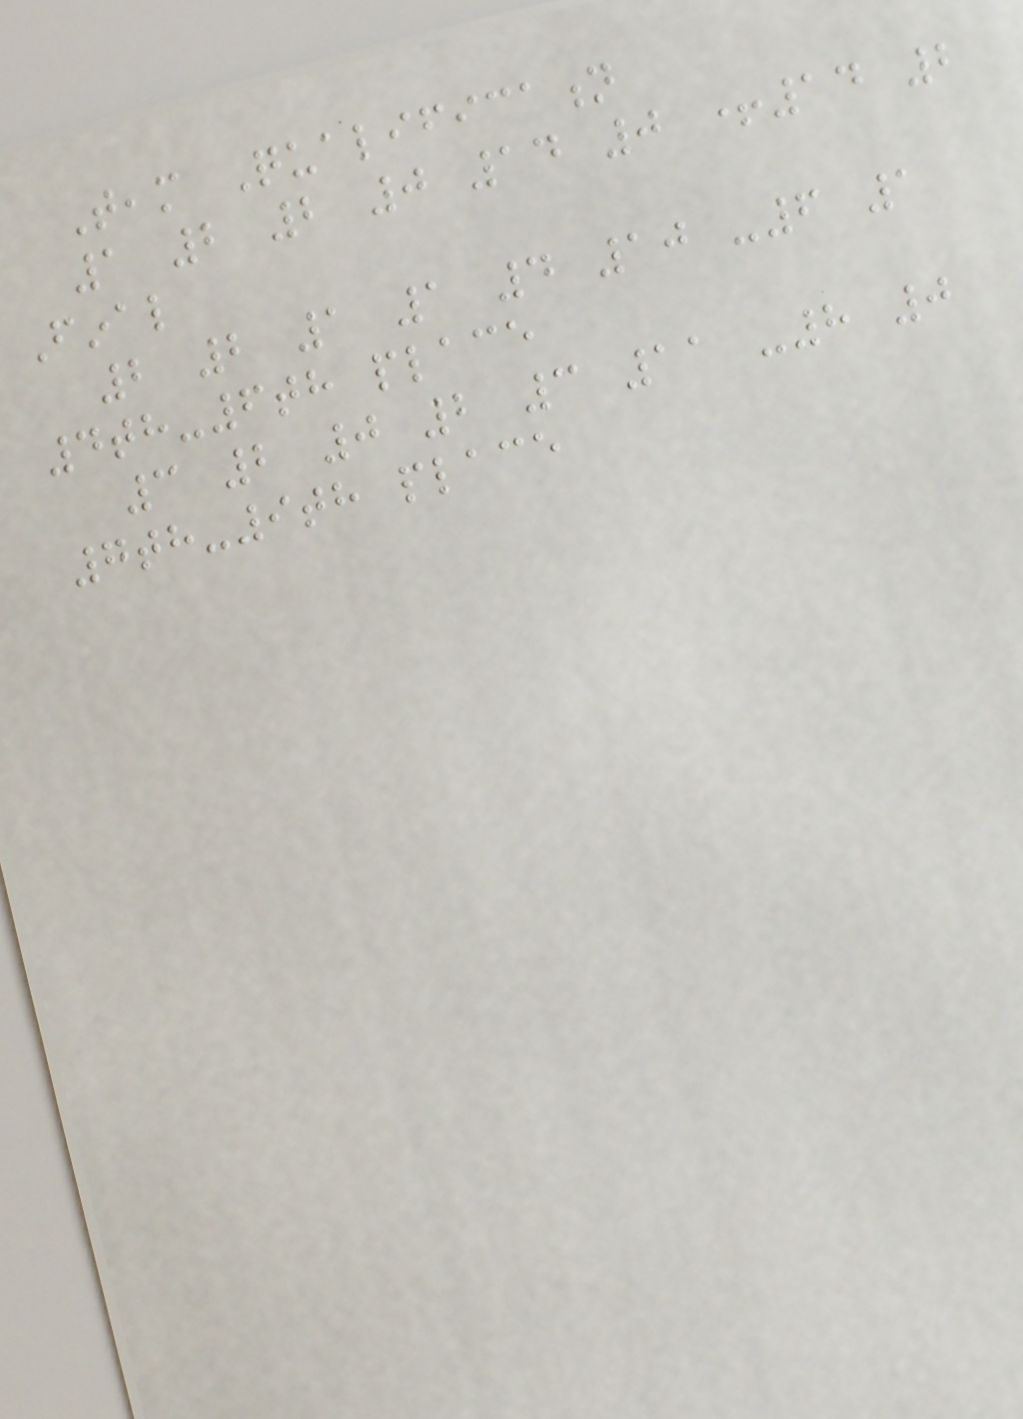Team Qualification
1 2 2 0 14 0 +14 2
Final
2 2 1 1 4 10 -6 1
4th-6th place
3 2 0 2 3 11 -8 0
7th-9th place
